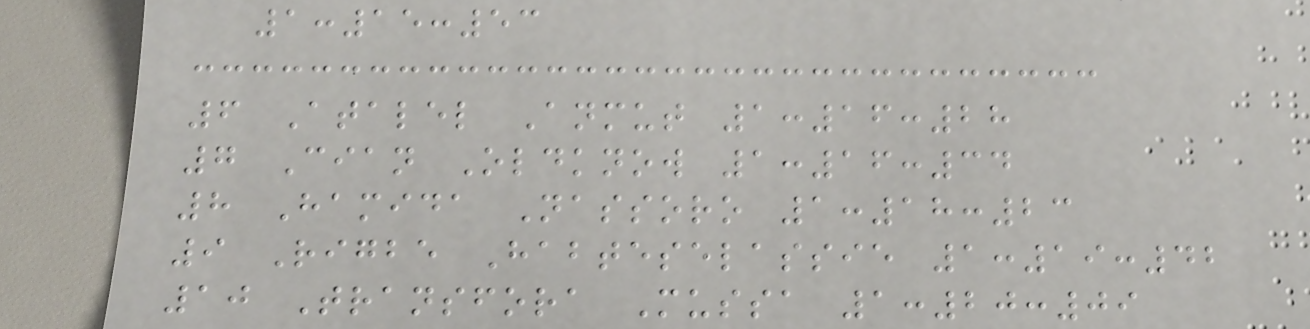1:15:53
6 Atalel Anmut 1:16:28
7 Cian Oldknow 1:16:34
8 Hamida Nassoro 1:18:23
9 Rigbe Habteselassie 1:19:42
10 Transfora Mussa 1:20:09
